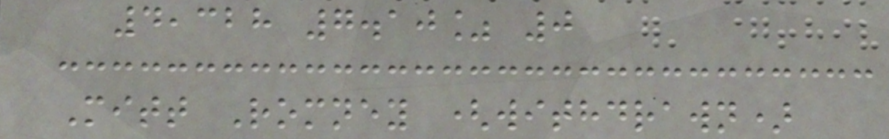4,328 7.10% 0
Mitt Romney (withdrawn)
